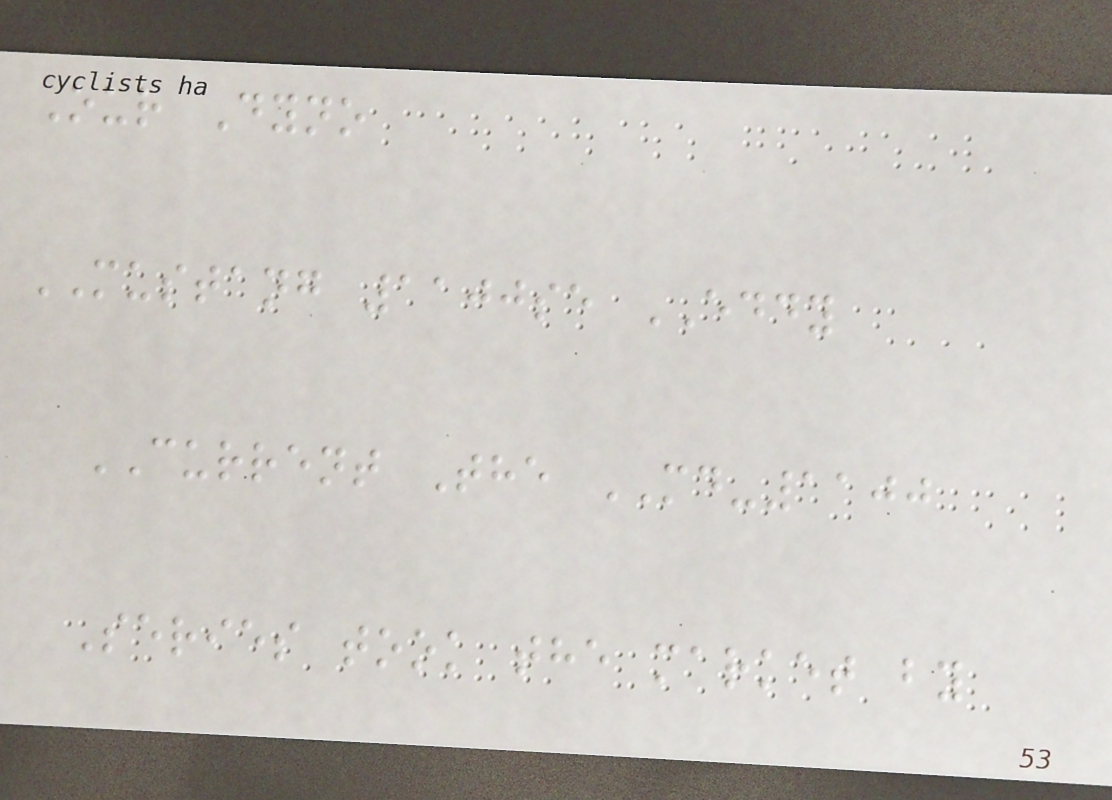Our Dyno
MUSTANG 1100se EDDY
CURRENT The MD-1100
Series took the market by
